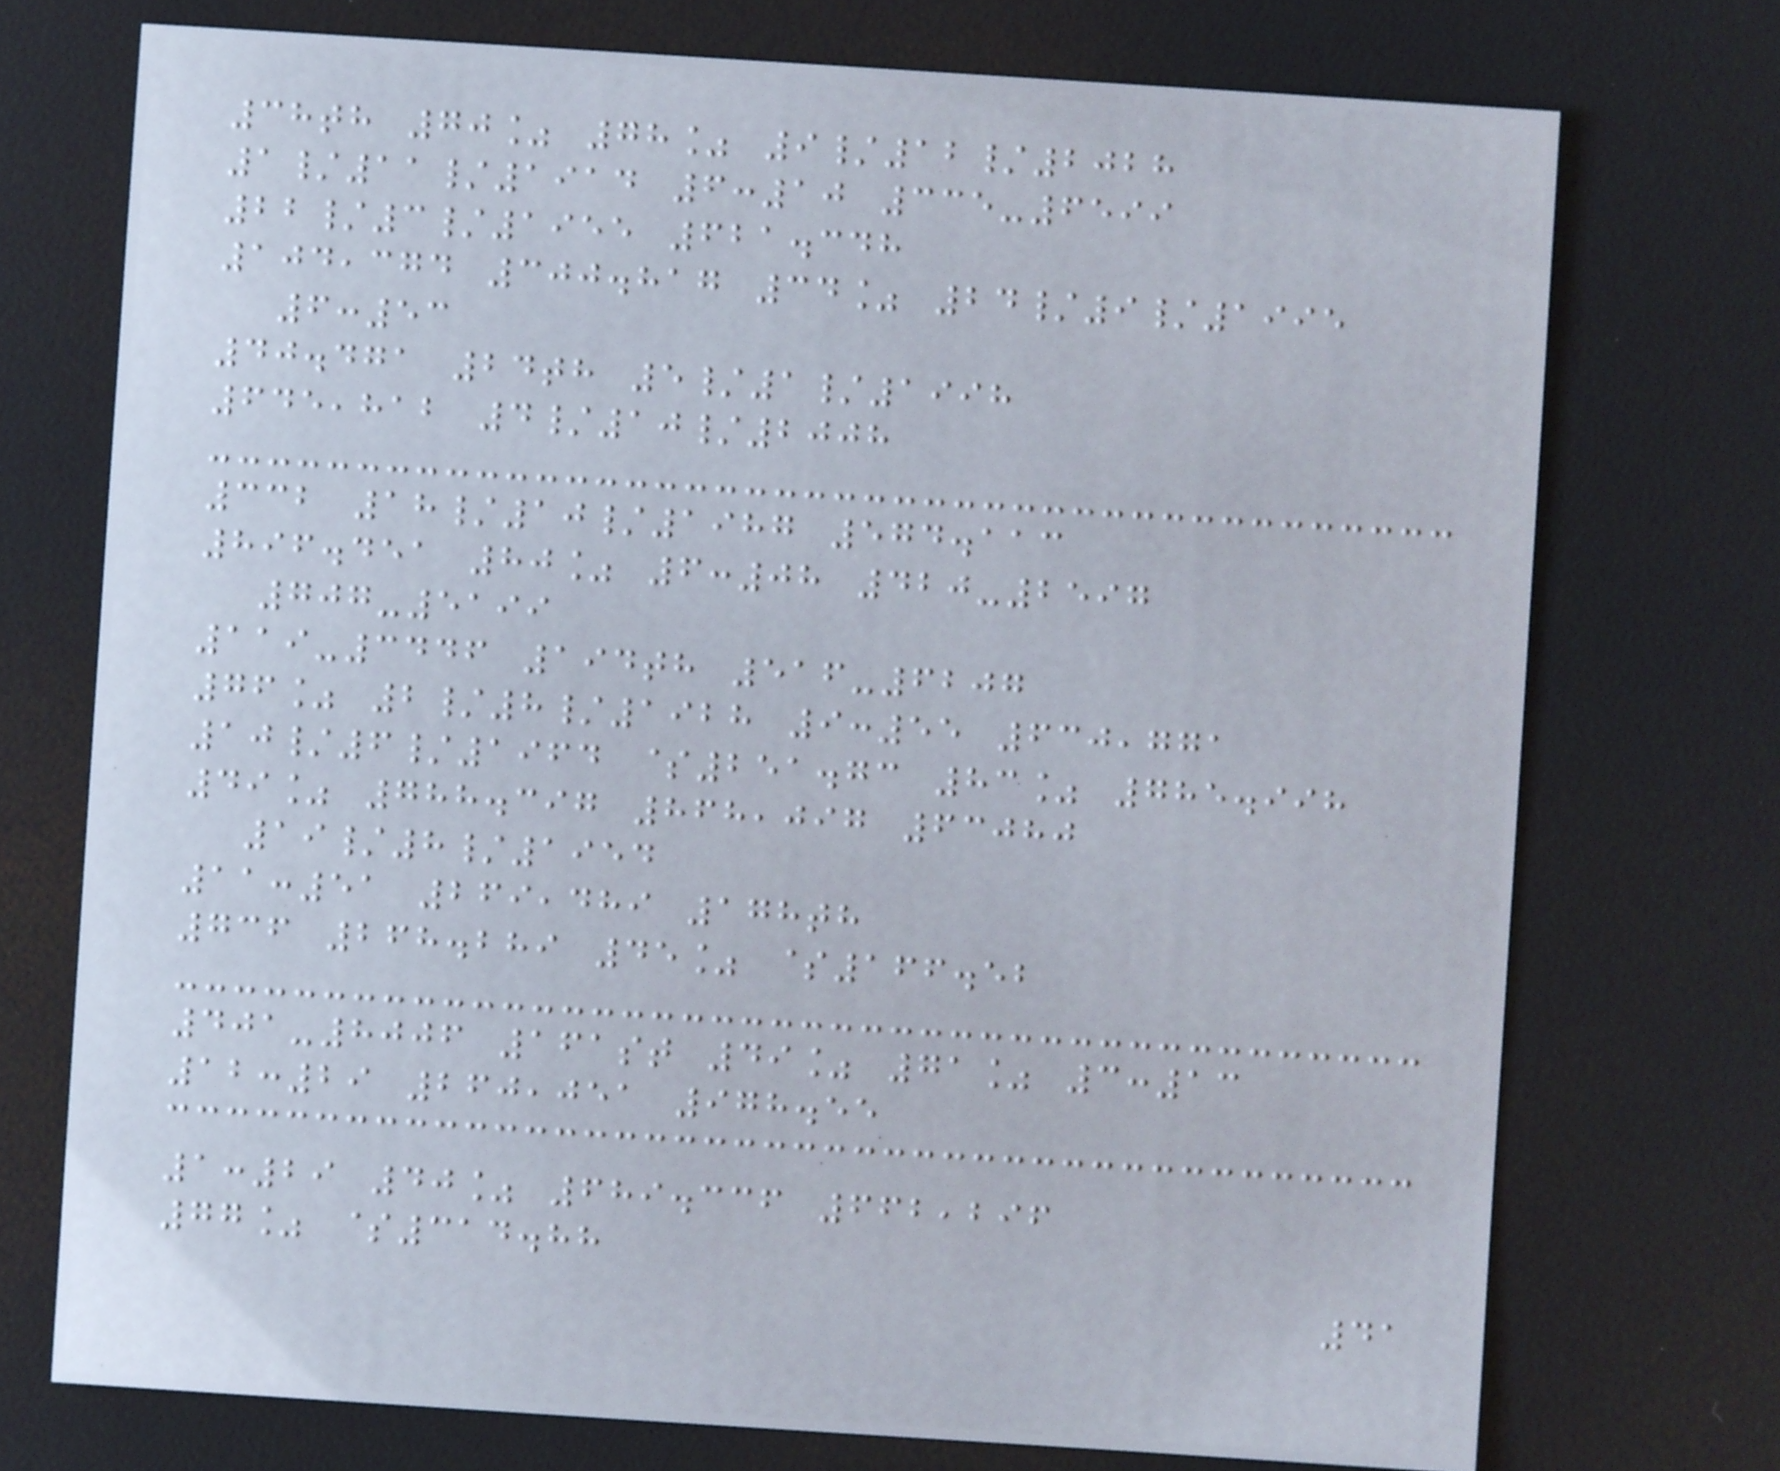38th 70% 78% 9/12/2028
1/11/1914 6:10 335-6599
22/3/1955 621.348
104,374 300.817 34% 24/9/1995
6:53
40.471 24th 5/1/1998
645,812 4/10/2008
332 18/10/1987 574.113
896.451 80% 6:08 420-2597
707-5199
119-3446 194th 516-6207
76% 2/8/1928 9:55 630,771
10/6/1964 $251.73 83% 785.998
49% 788.397 868,097 63080
19/8/1954
11:51 269,489 178th
736 268.289 45% $166.52
401-8006 161st 49% 71% 3:13
12:29 260,051 978.55
1:29 40% 689.336 662,296
77% $314.88
41
